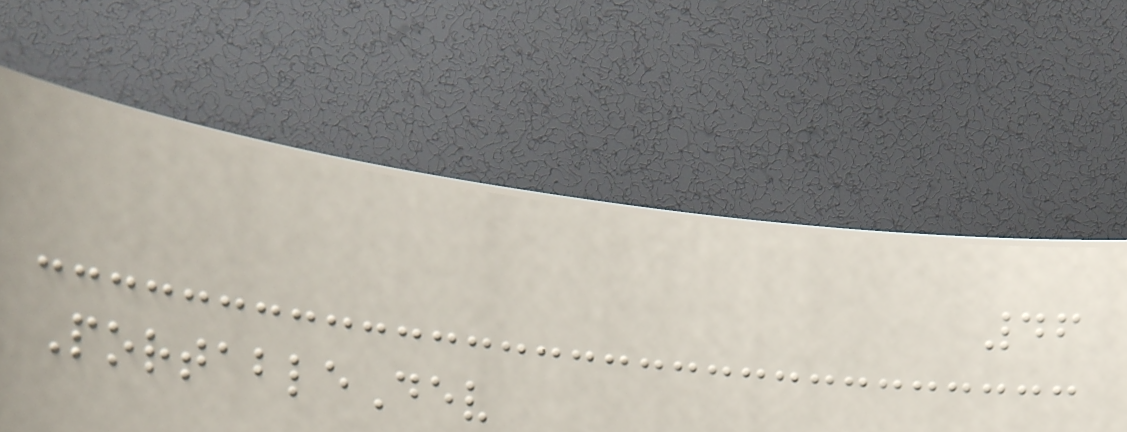46
PortableDev
